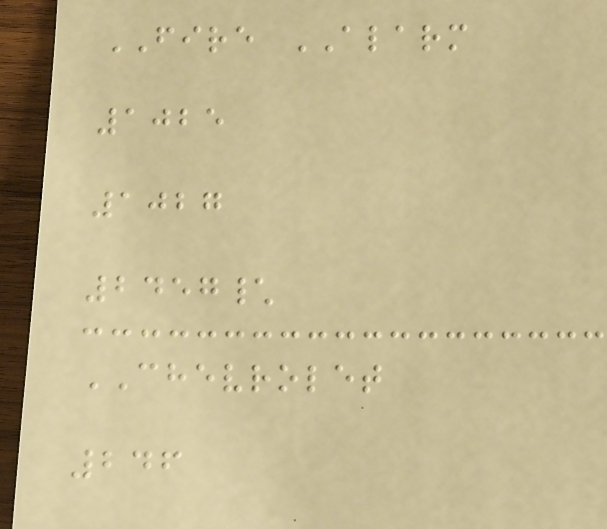FIRE ALARM
1025
1027
2457\
CHEVROLET
246
